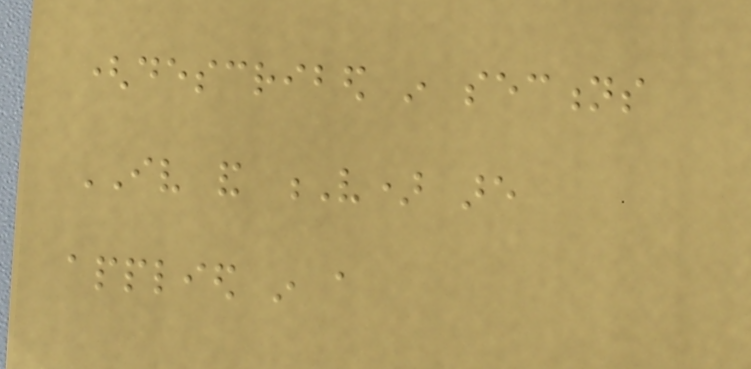(described in sections
IV and V) are
applied in a
